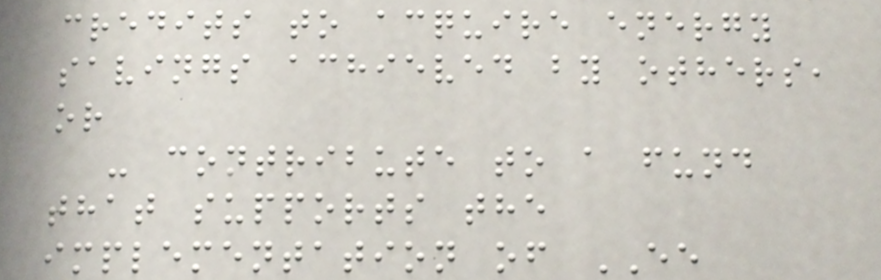credits to acquire energy
savings achieved by others,
or
- contribute to a fund
that supports the
implementation of EE
